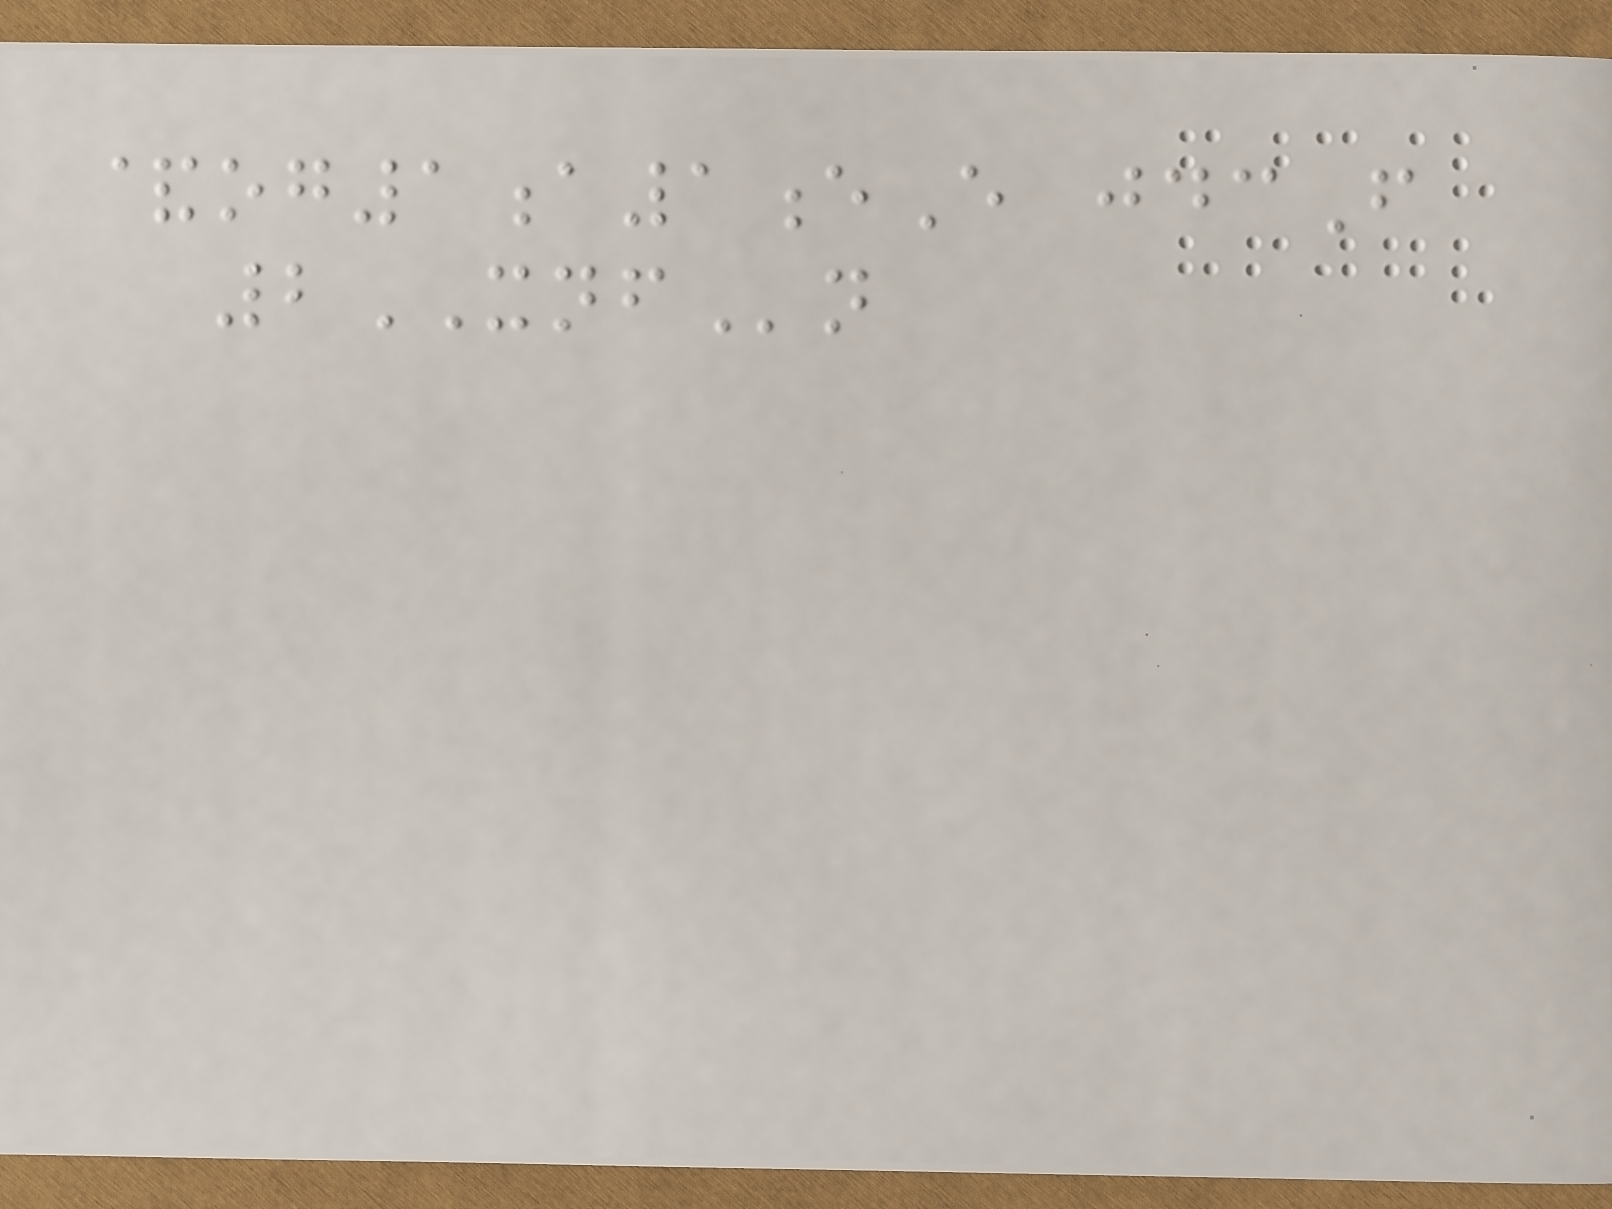&og1a1eE jdcF
2XNFn
